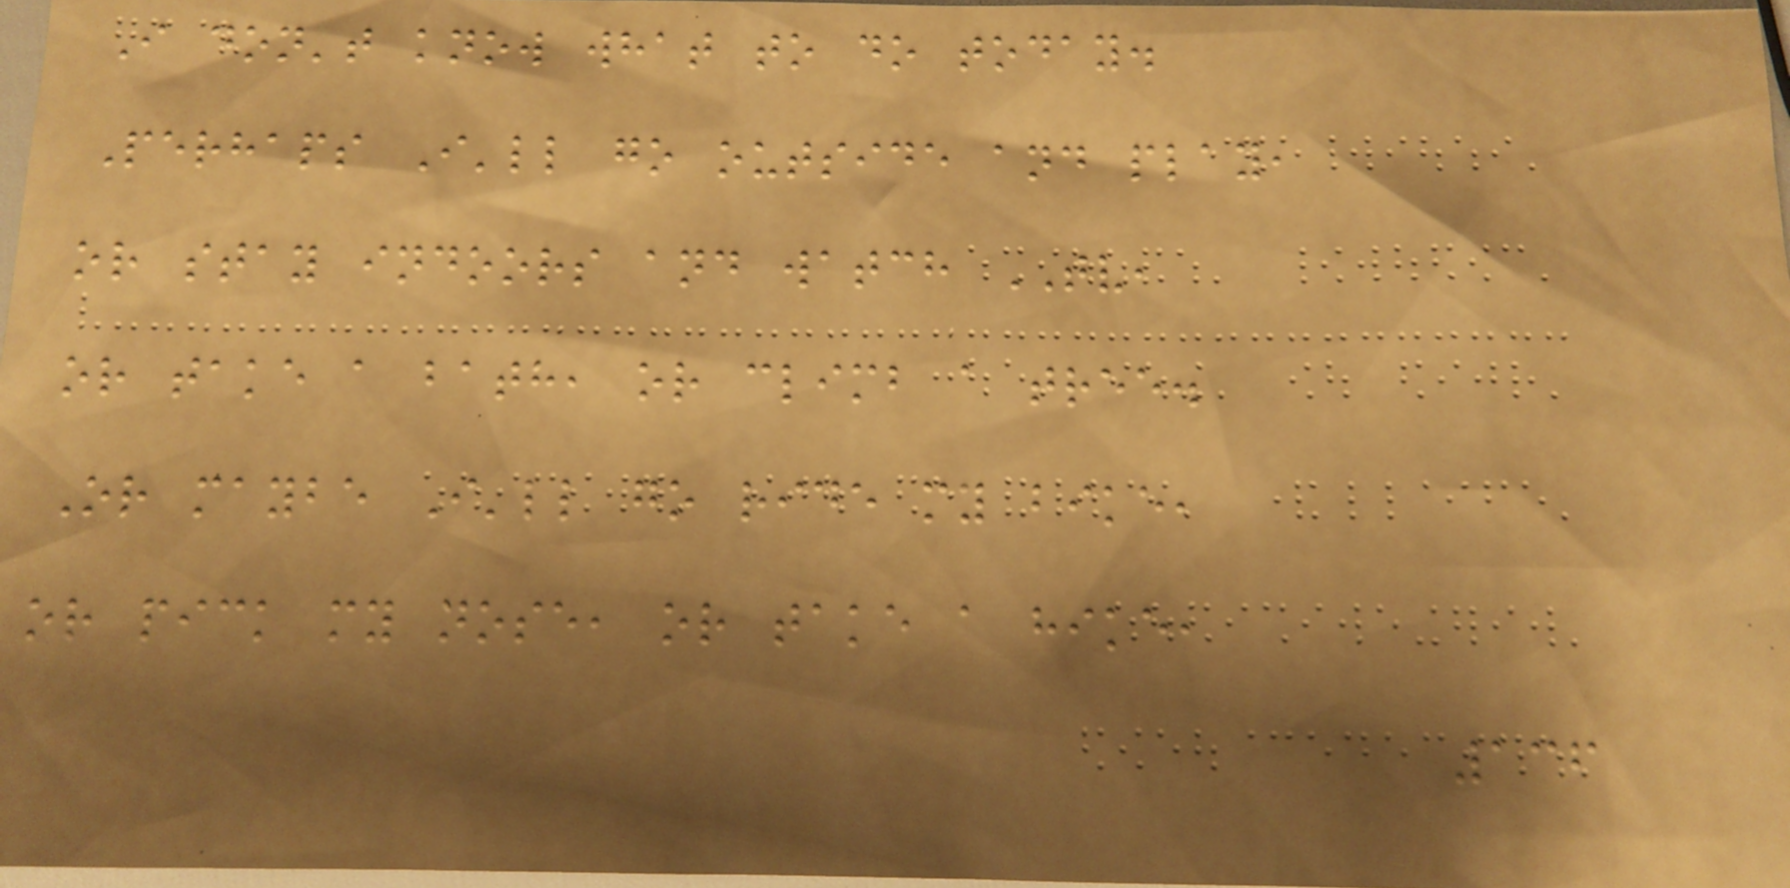I don't know what to do today.
Perhaps I'll go outside and play,
or stay indoors and watch TV,
or take a bath, or climb a tree.
Or maybe I'll go ride my bike,
or pick my nose, or take a hike,
136
